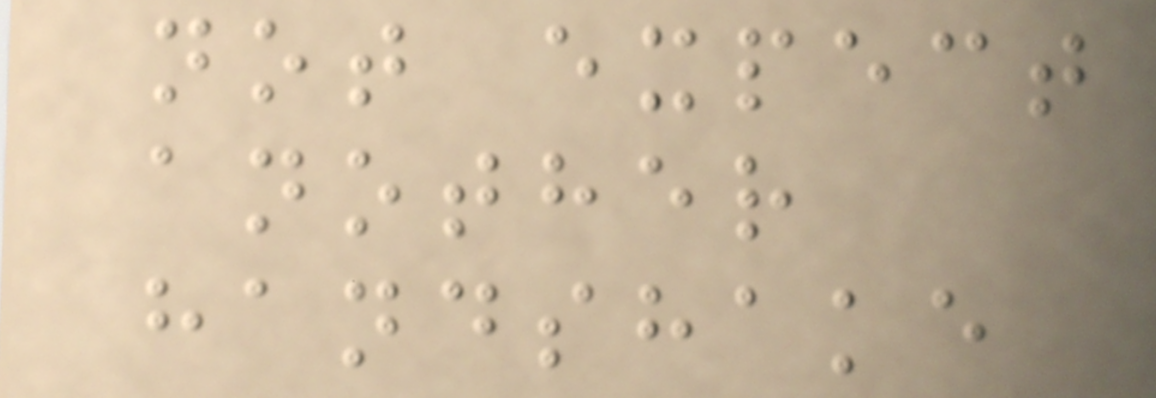not expect
another
handshake
